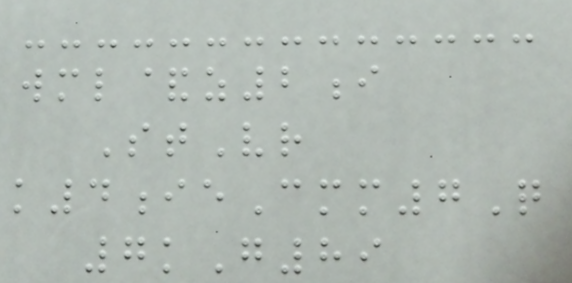wml&z2i
StVr
k4ieCmm7Q
7kG89
